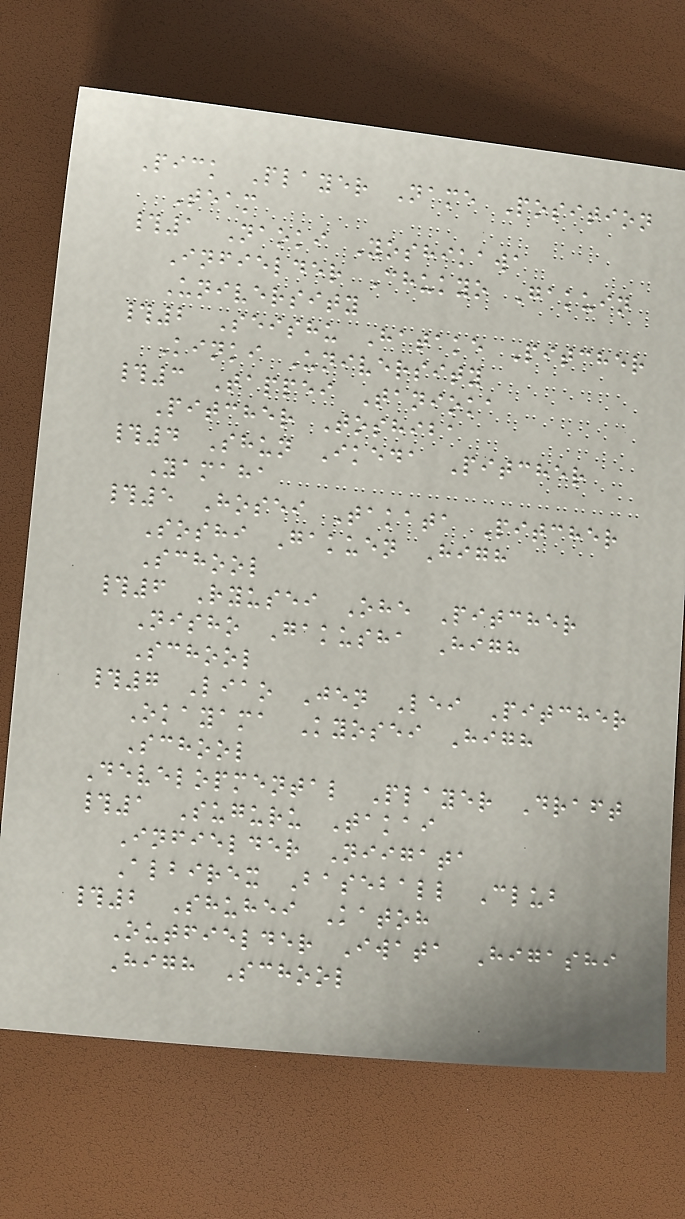Pick Player Name Position
Team
#1 Naoki Yoshikawa
Infielder Chukyo Gakuin
University
#2 Seishu Hatake Pitcher
Kinki University
#3 Tappei Tanioka
Pitcher Toshiba
#4 Shun Ikeda Pitcher
Yamaha
#5 Hosei Takata Pitcher
Soshi Gakuen High
School
#6 Ryusei Ohe Pitcher
Nisho Gakusha High
School
#7 Liao Jen Lei Pitcher
Okayama Kyosei High
School
Developmental Player Draft
#1 Suguru Takai
Infielder Niigata
Albirex Baseball Club
#2 Shuhei Katoh
Outfielder Iwata Higashi
High School
